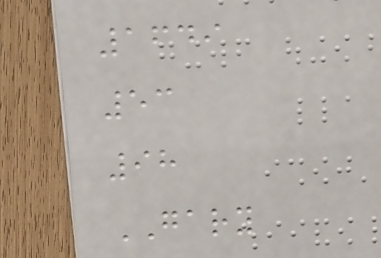1649
53
98
GARY
